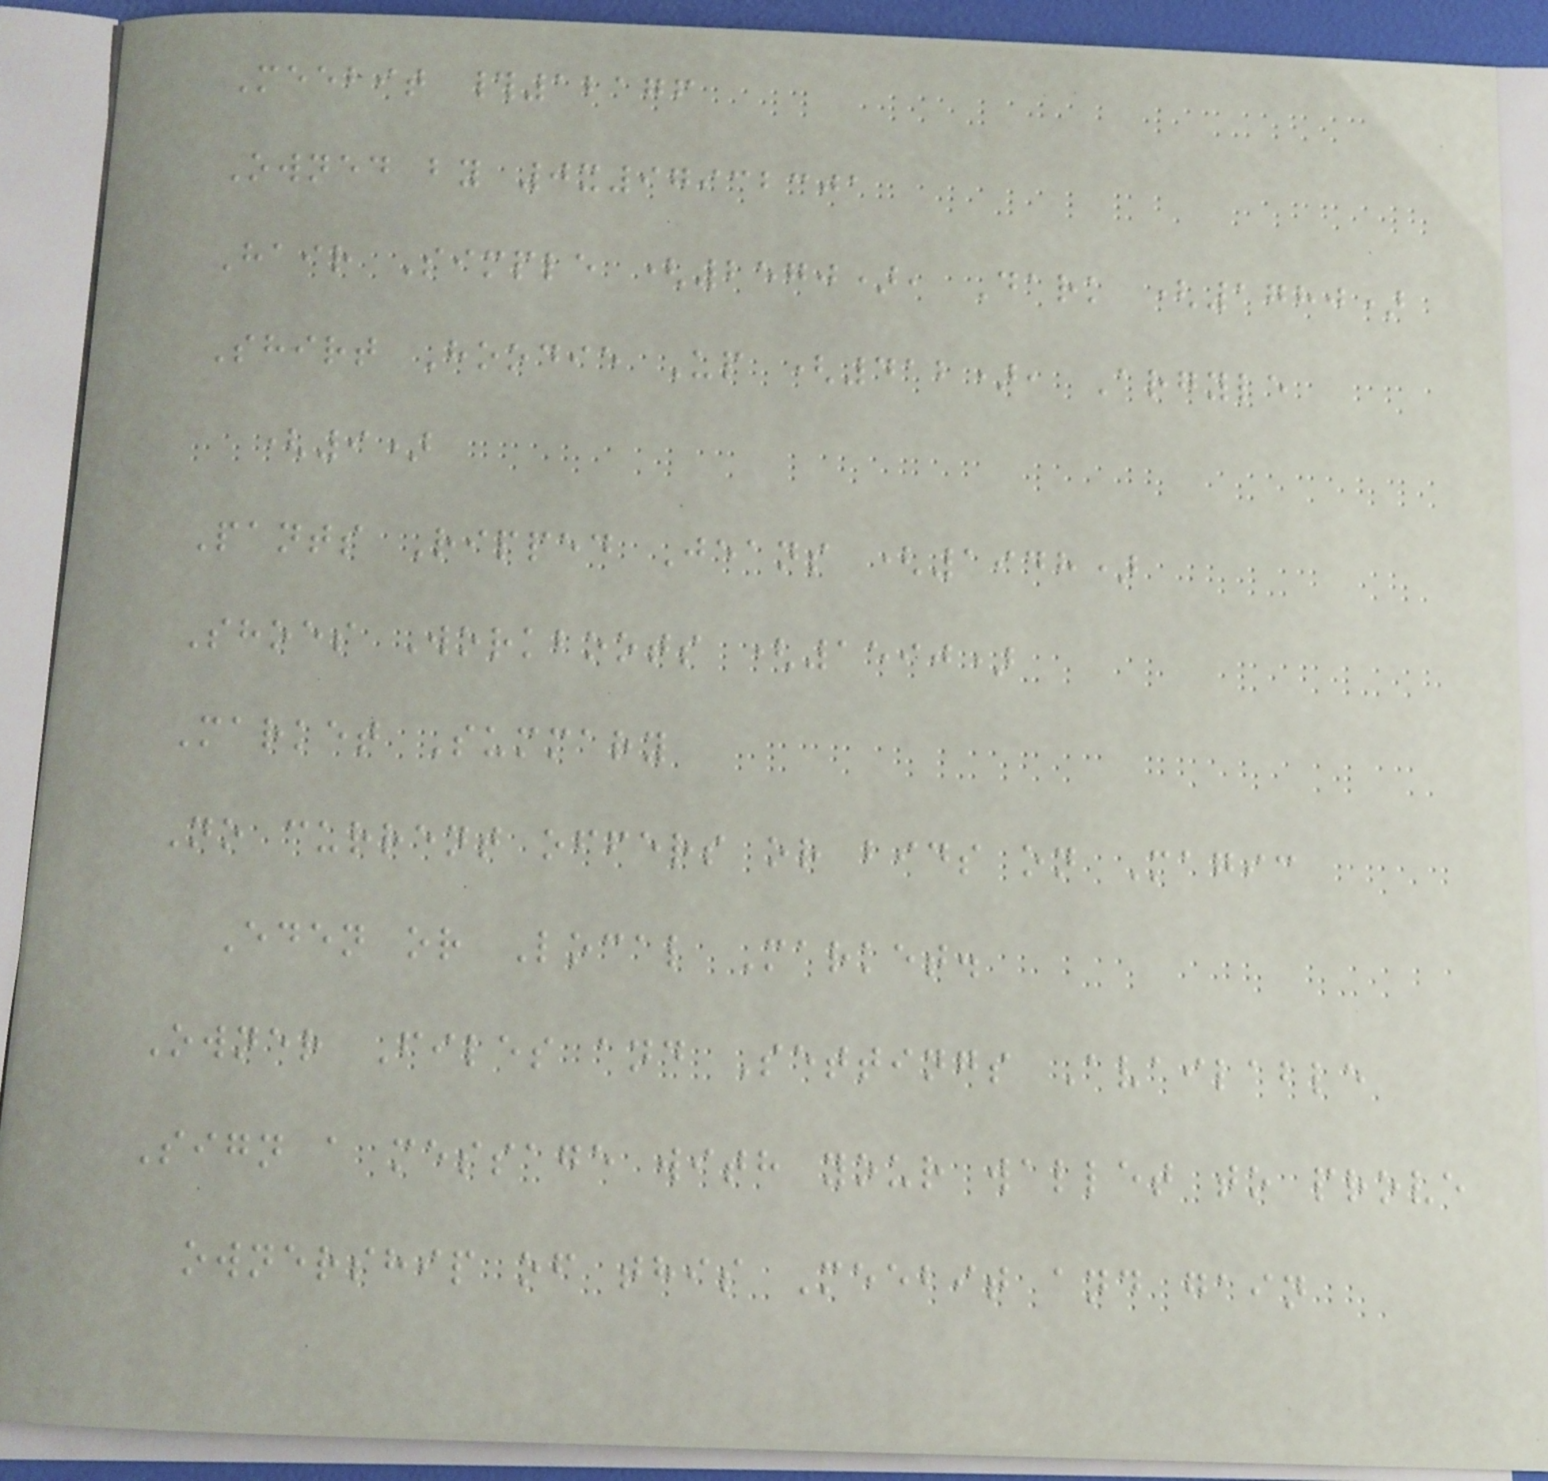Meebit #12176
Owned by 0x97932301
Hair Simple (2570), Dark (1780)
Shirt Hoodie Up (412), Argyle
(9)
Pants Ripped Jeans (1948)
Shoes Workboots (1590)
Market Summary
No current offers or bids on Magic
Eden or Local Market.
Owner Files and Settings Available
Sign a message with your wallet to prove
ownership of this Meebit and gain
